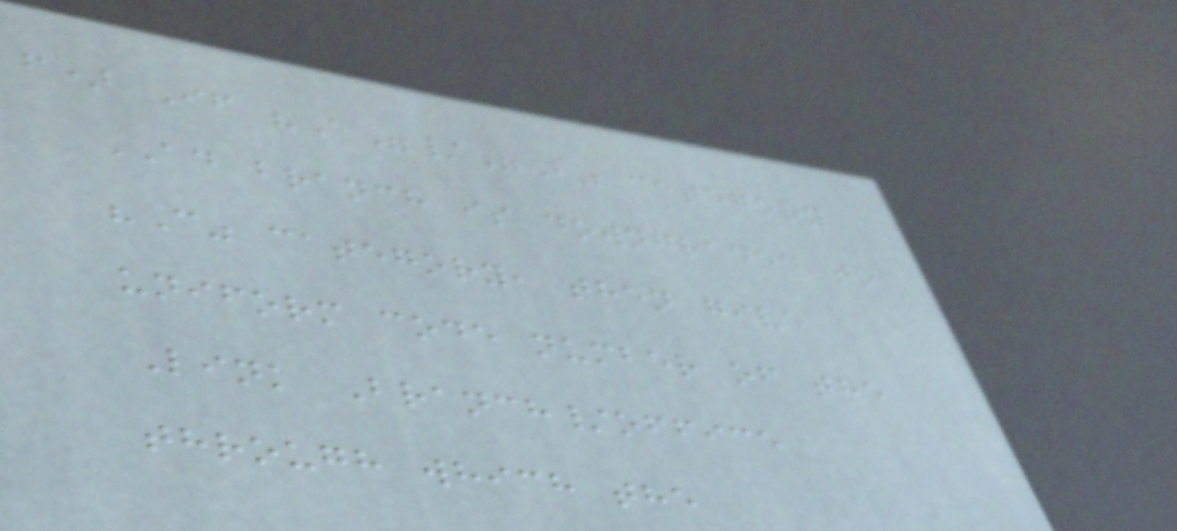f) If "A"/"B" category
AD branch is downgraded to
"C" category, then give
uniform code number of the
Link Branch/office
through which the
